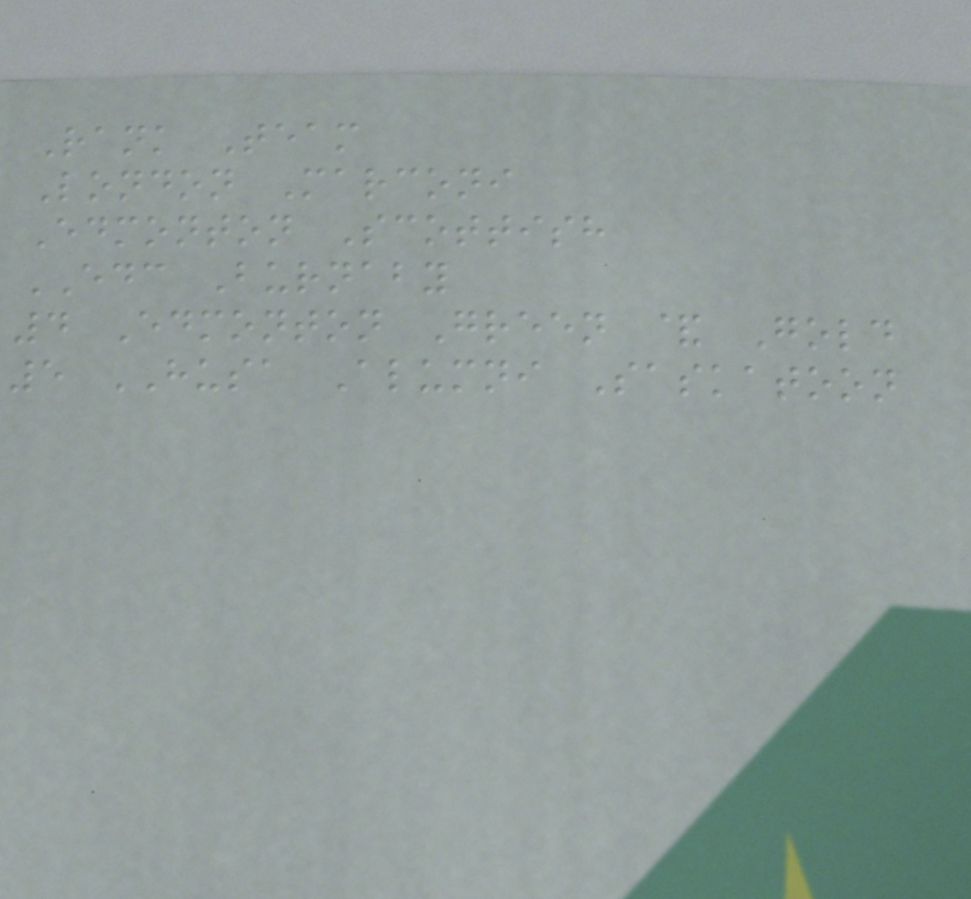Rank Team
London Marconi
Edmonton Scottish
EDC Burnaby
4 Edmonton Green & Gold
5 HUSA Alumni Saskatoon
